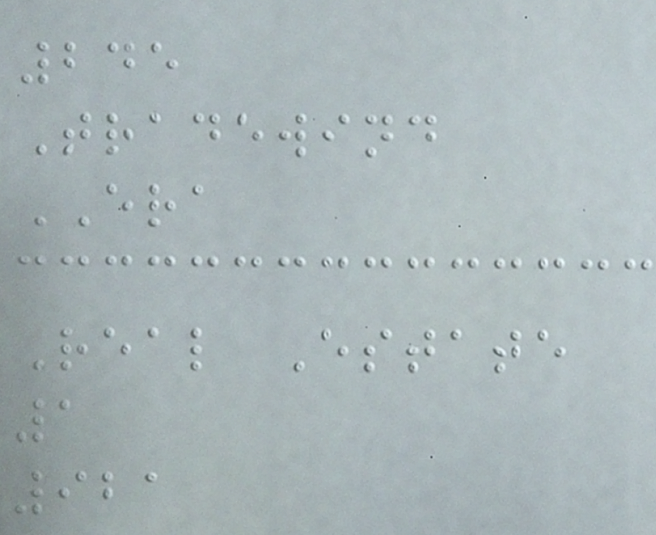245
Tradewind
ERA
Real Estate
1
921
